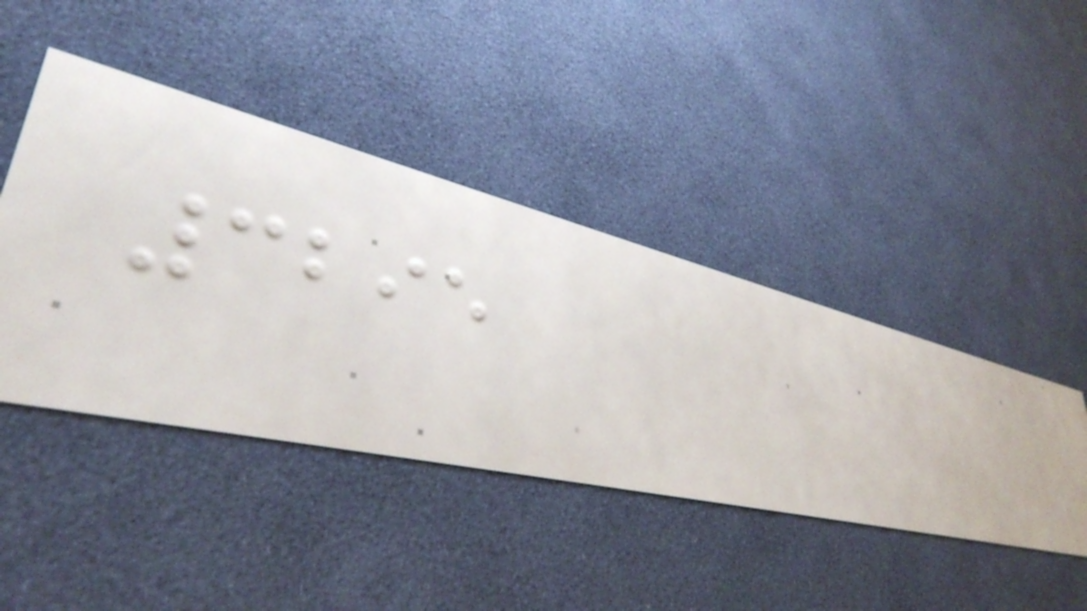3295
